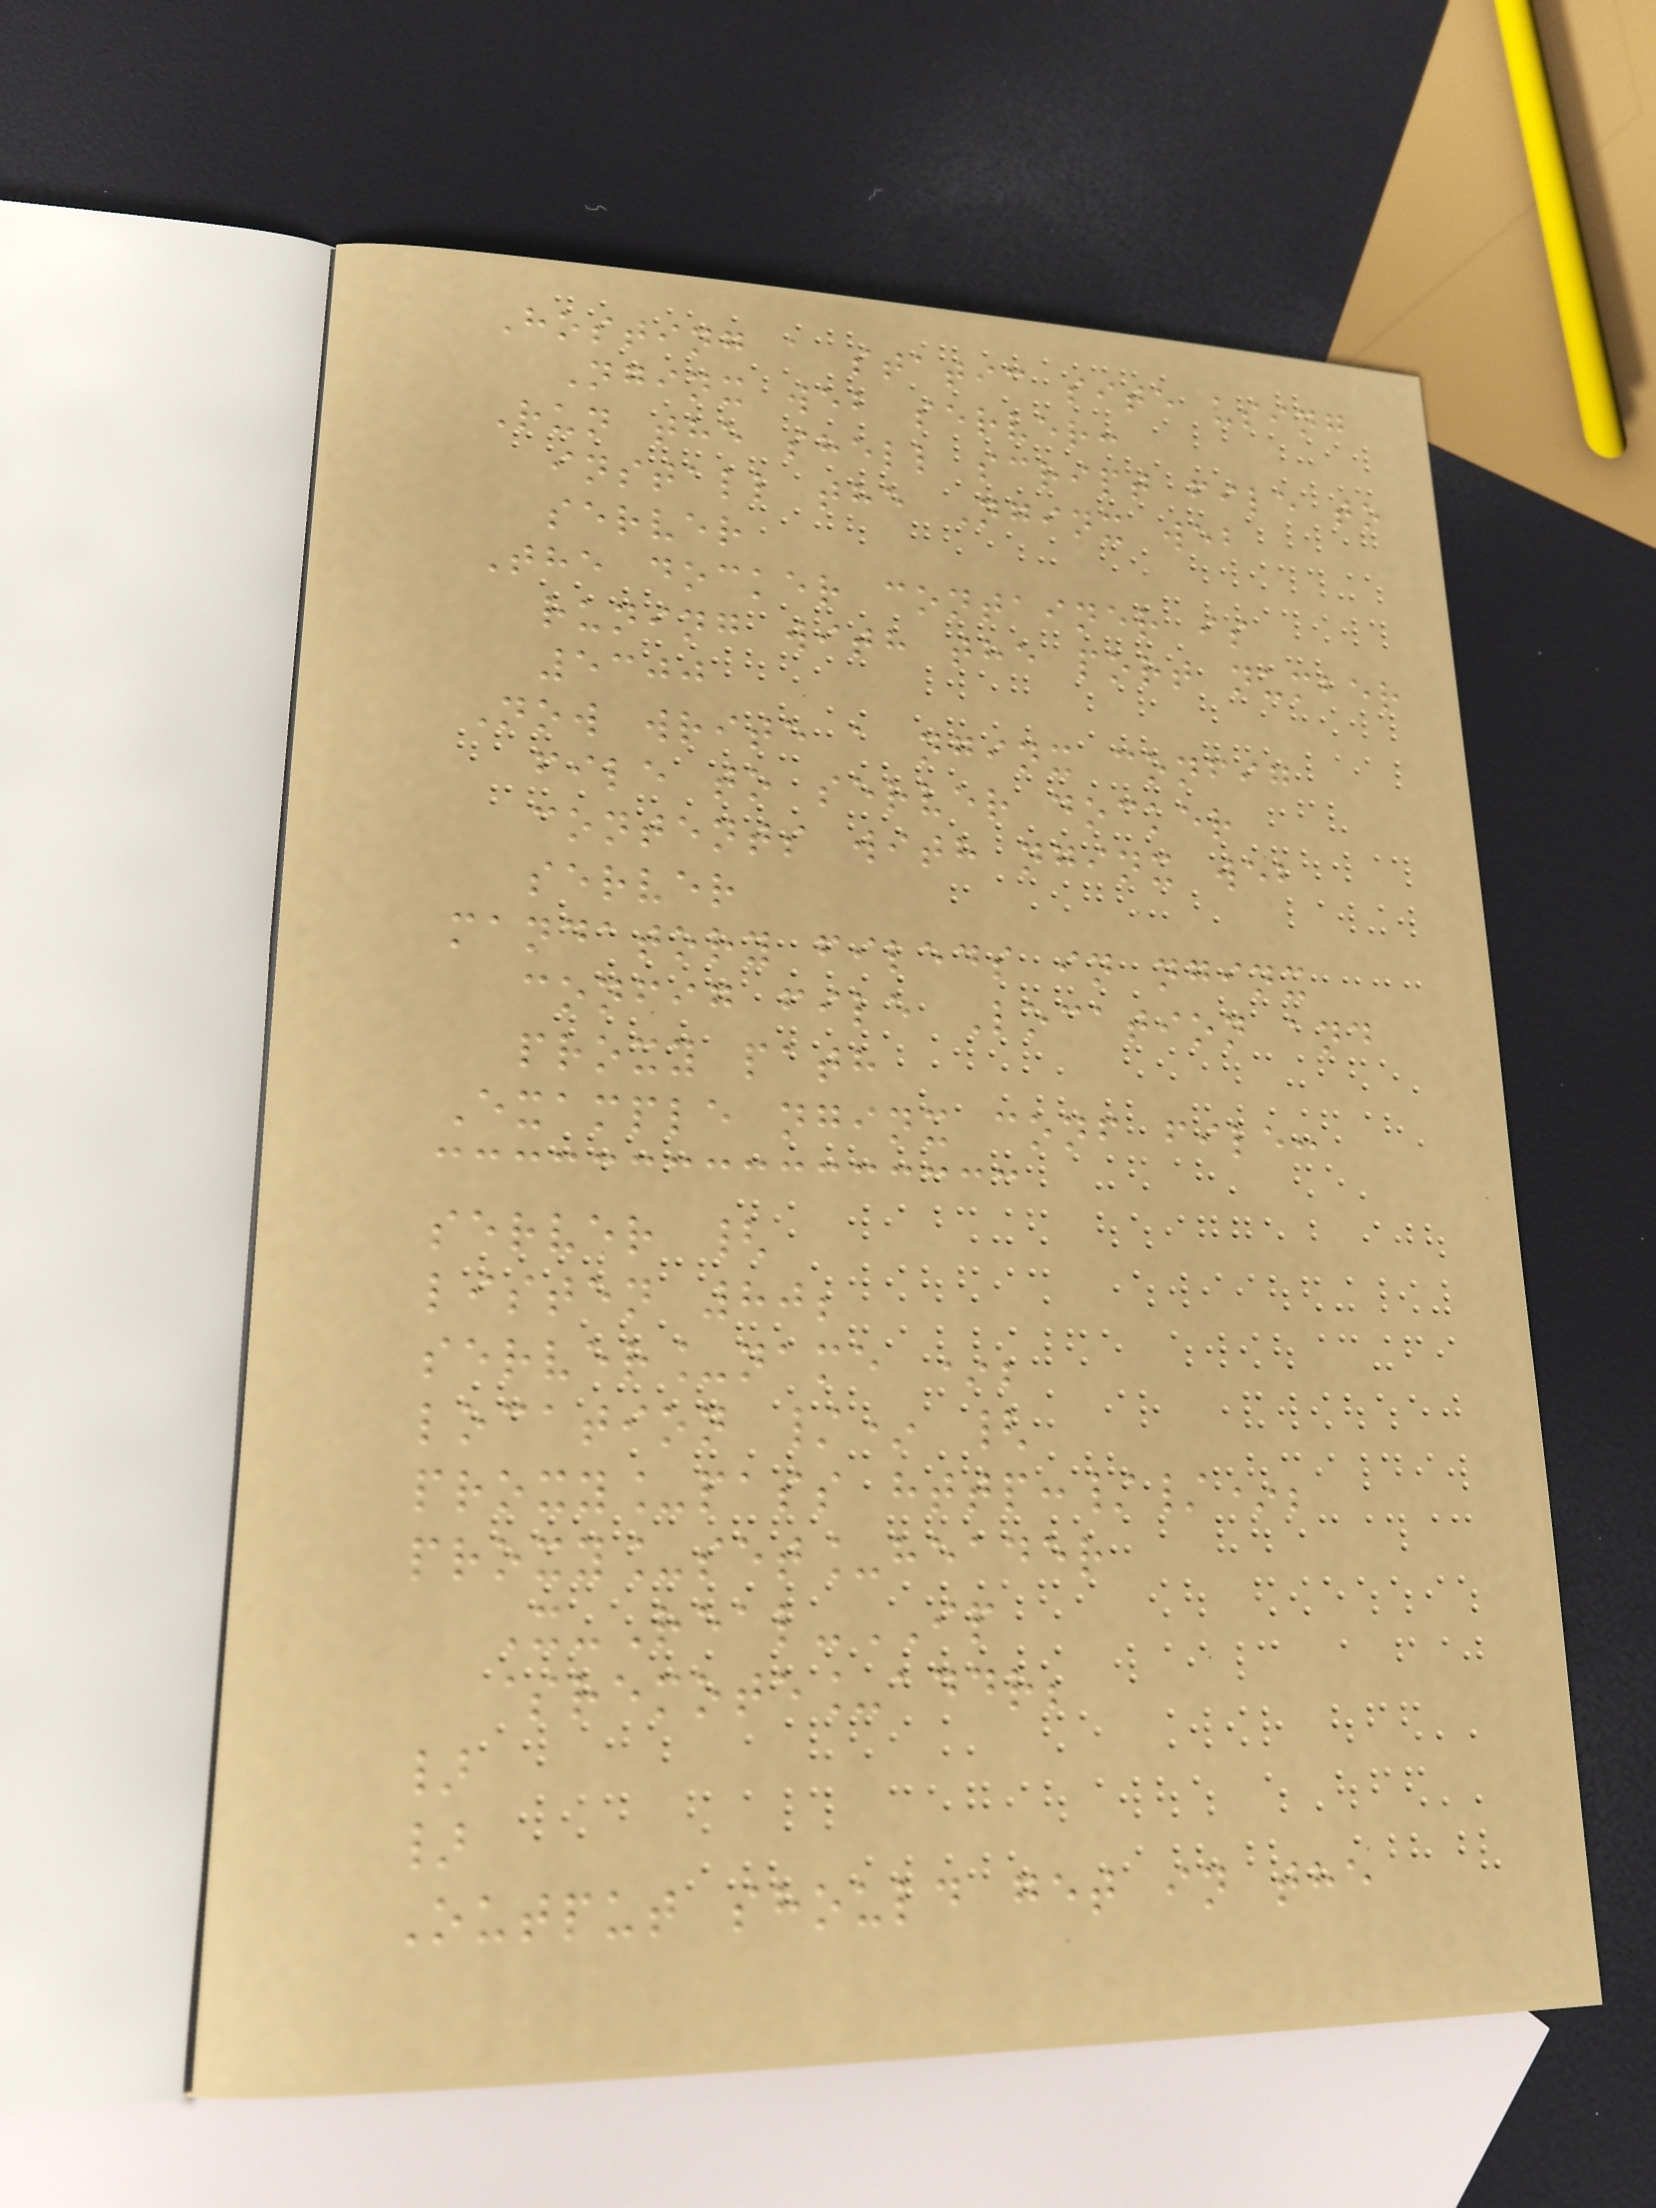Hosting a static site using
Nginx web server:
Run the shell script file to
install the Nginx web
server
The docker container is
runing with the port number
5300
Now write a nginx config
file to server docker
contents with nginx web
server
mandatory fileds in nginx
config file Location and
proxy path
Example nginx conf file:
server {
listen 80;
server_name *;
location /* {
proxy_pass http://*;
proxy_set_header
X-Real-IP
$remote_addr;
}
}
Output should get in the
